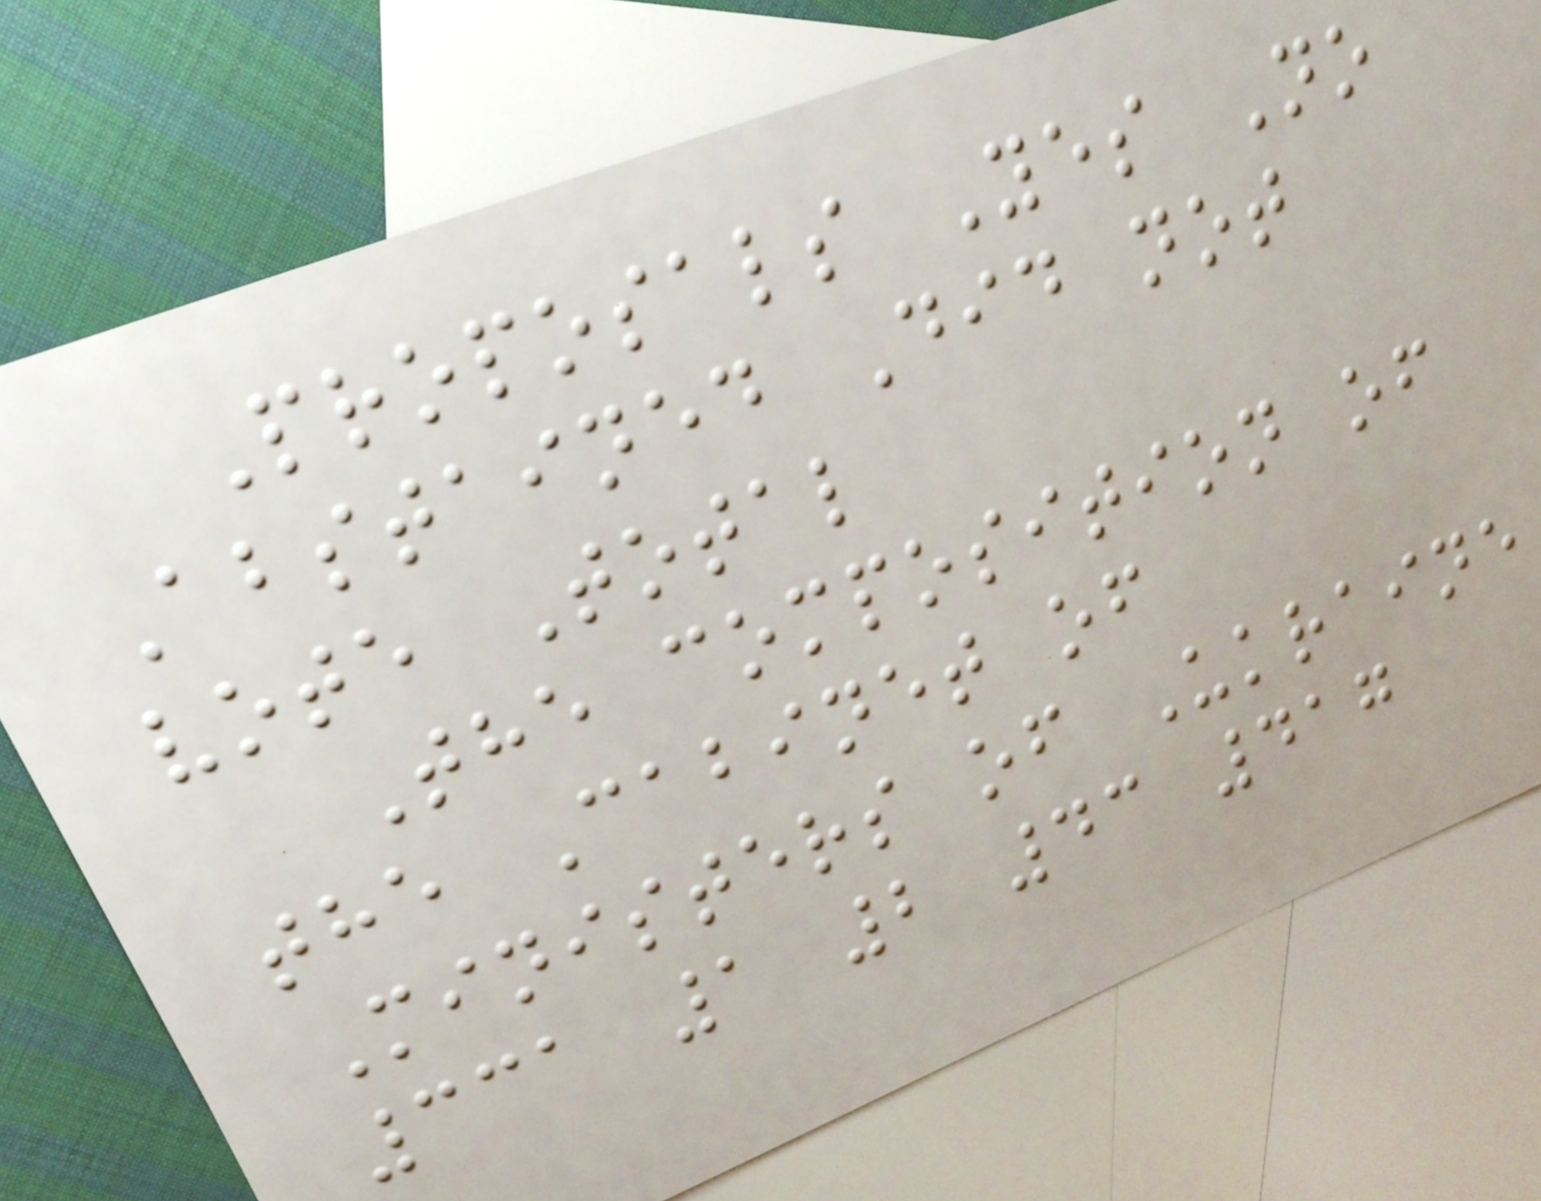Proposals Yes No
Abstained Did not
vote Total
The composition of
the Cabinet of
Ministers of Ukraine
331 1 2 43 417
